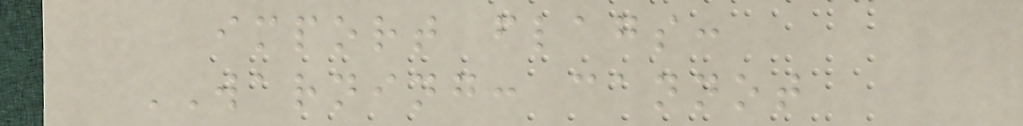import flags:
WARNING: cannot
